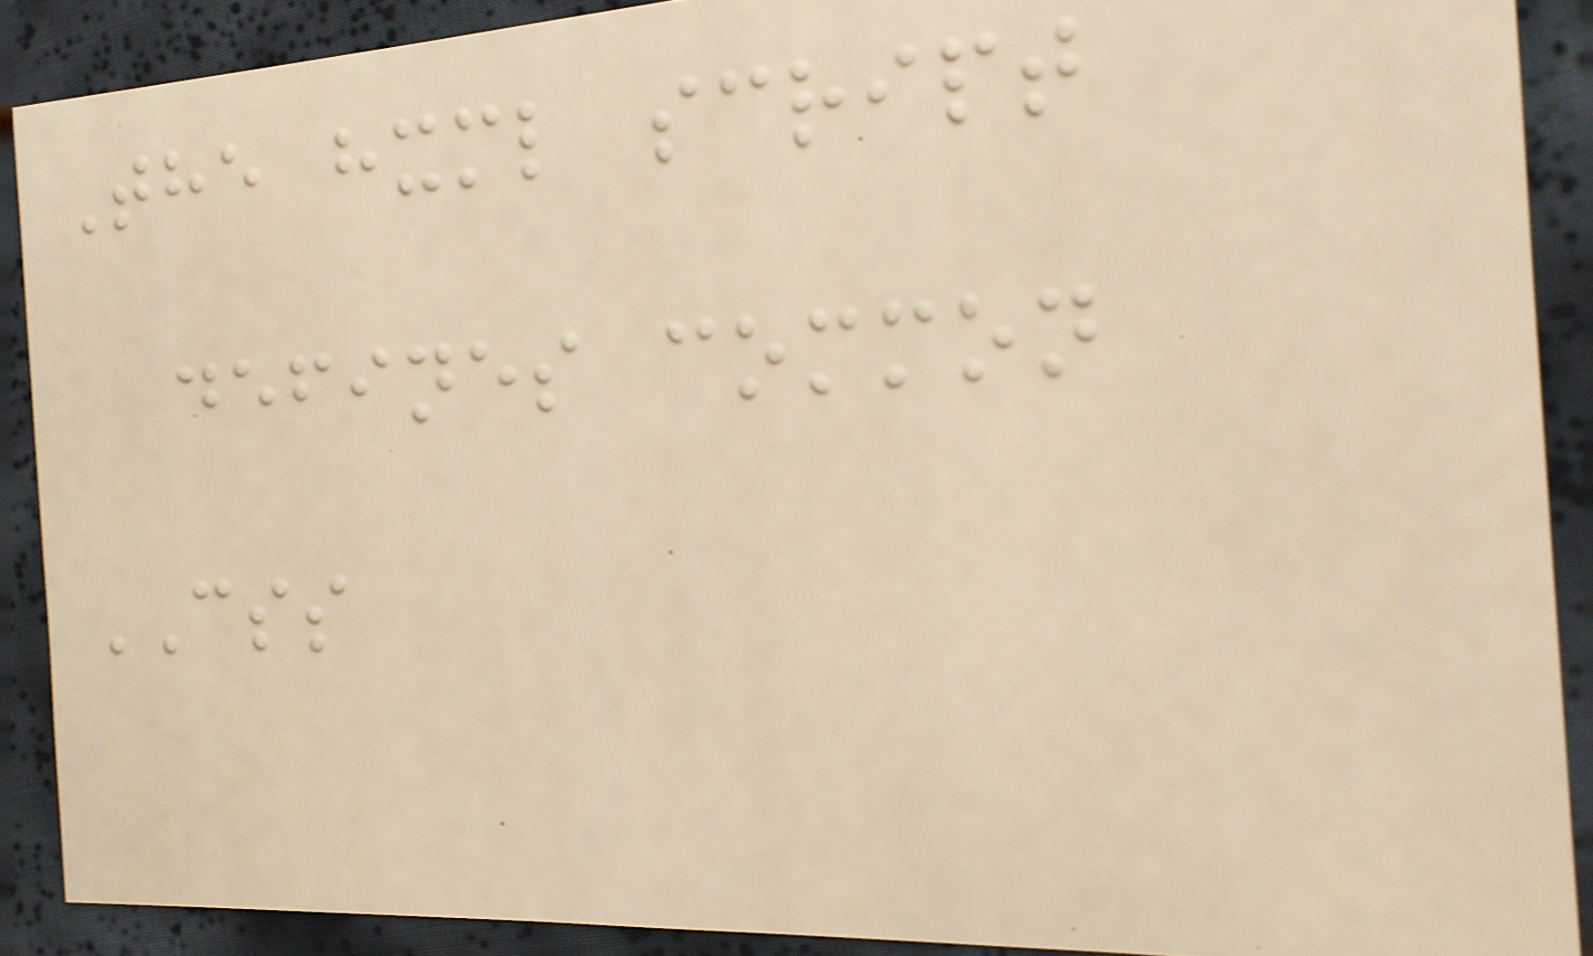The hxml script
defines common
CSS
